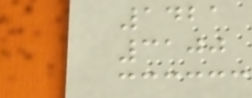1421
3100
